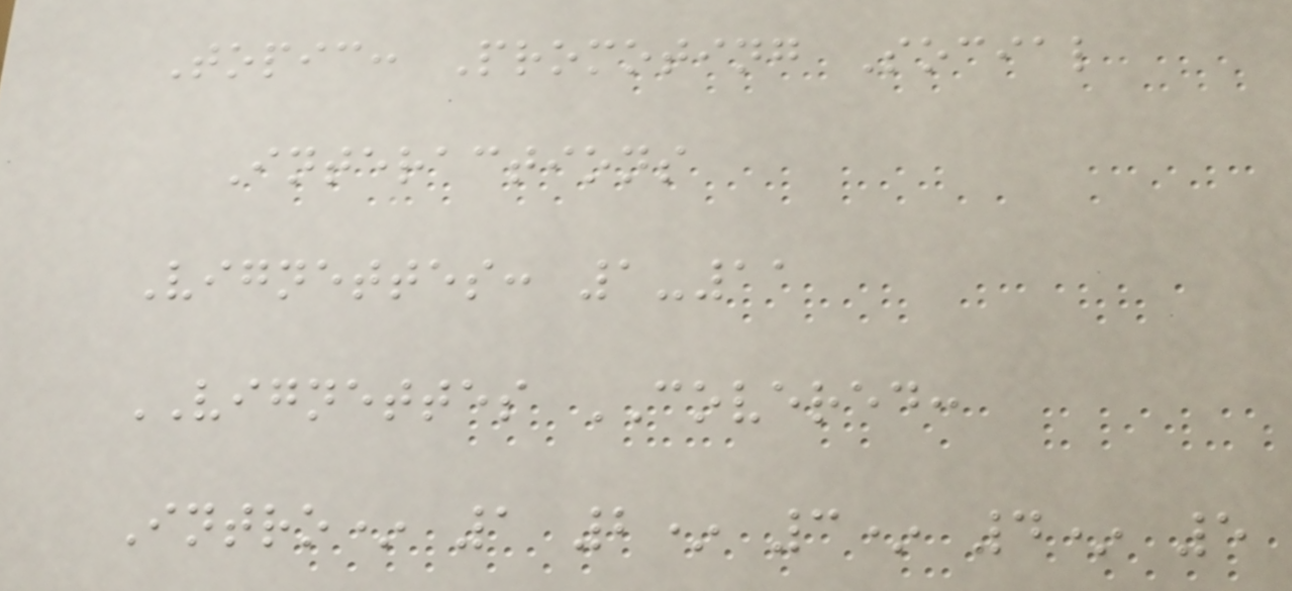Topic: Promoting Social
Interactions
Vignettes: 1-11
VIGNETTES COVERED:
Intro* 1 2* 3* 4* 5
